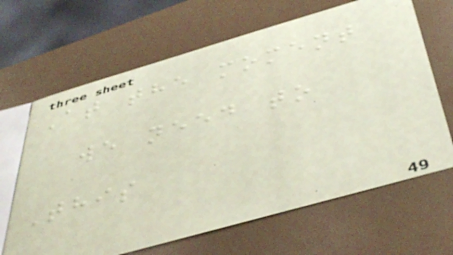At the moment
we need to
This
